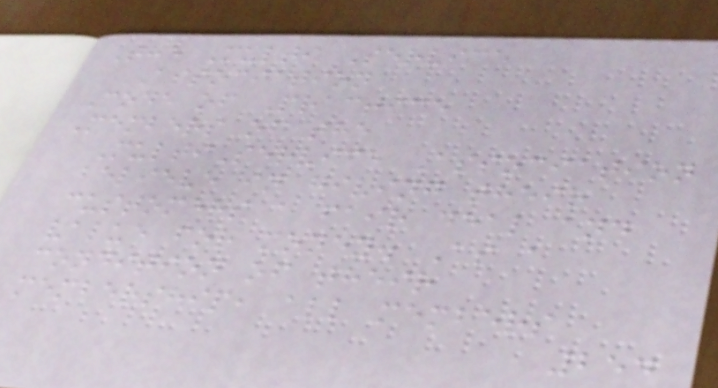The Multi Service
Association
Code of Practice
Members of the
MultiService Association
believe in giving their
customers a fair deal and
value for money. As a
condition of their
membership, all members
254
